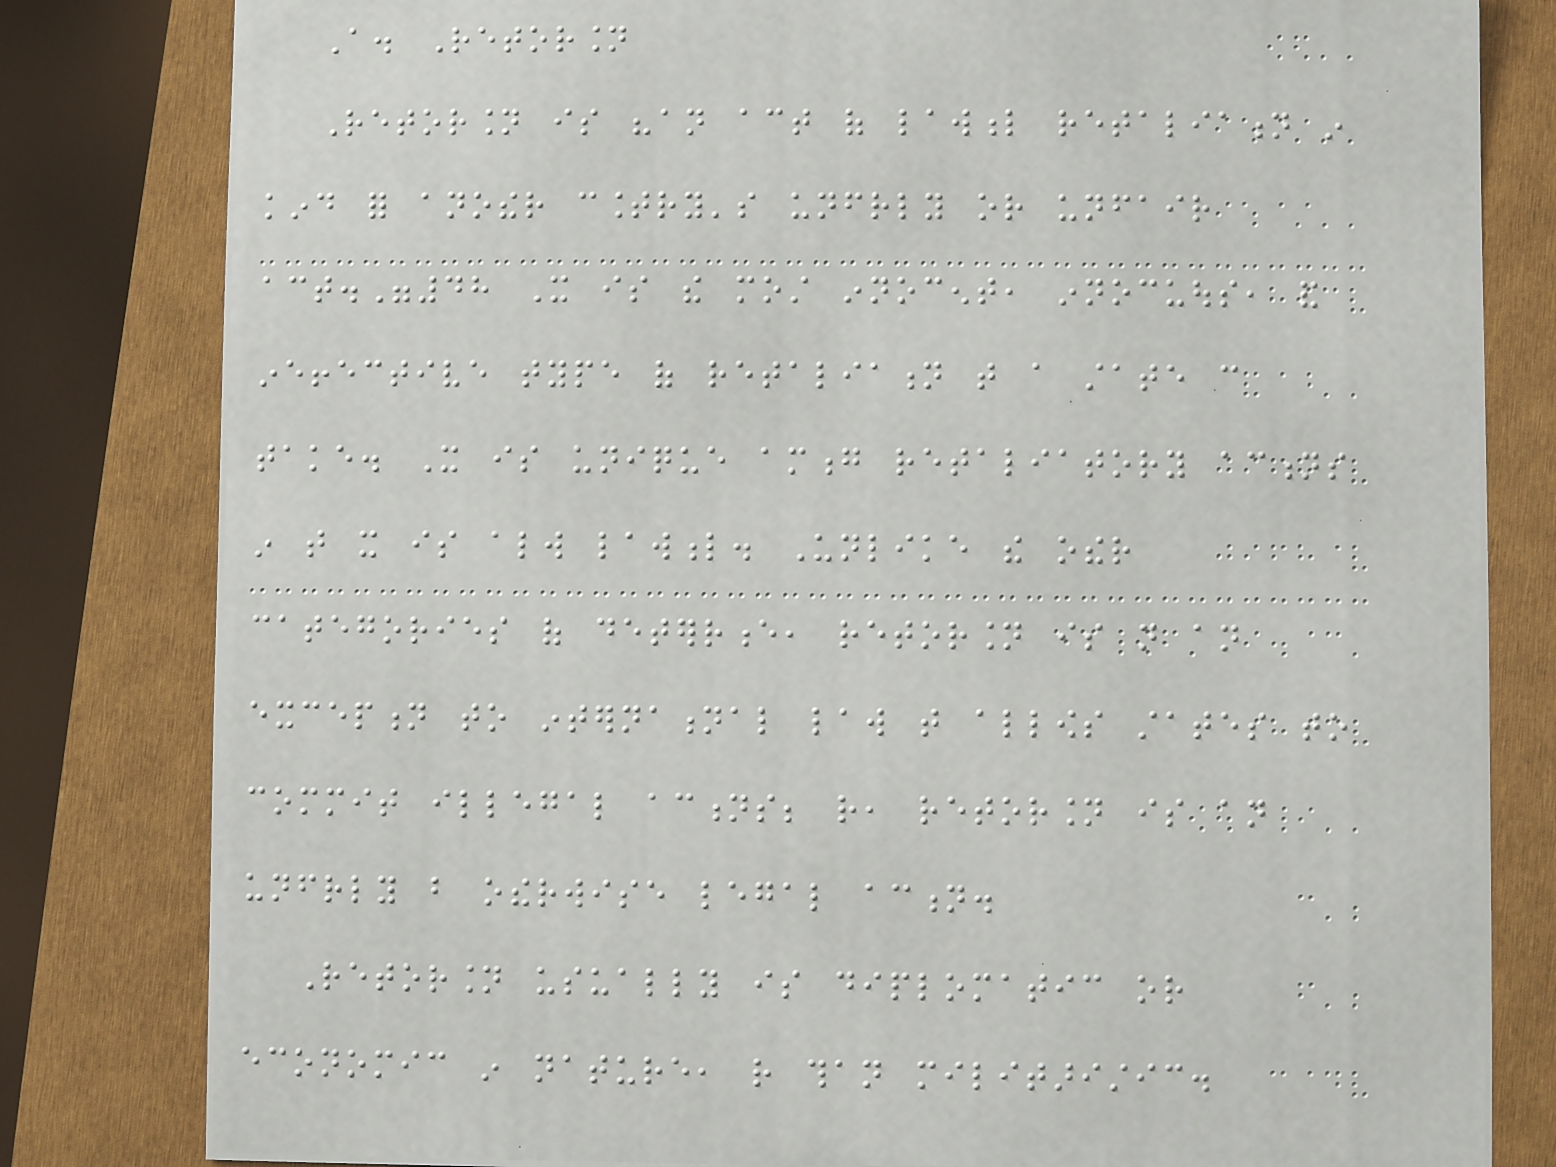A. Retorsion
Retorsion is "an act of lawful retaliation in
kind for another country's unfriendly or unfair
act."48 It is the most innocent, innocuous, and
ineffective type of retaliation that a state can
take. It is unique among retaliatory actions
in that it is always lawful. Unlike the other
categories of deterrence, retorsion is not an
exception to international law that allows states to
commit illegal actions; rather, retorsion is an
unfriendly but otherwise legal action.
Retorsion usually is diplomatic or
economic in nature, rather than militaristic.
